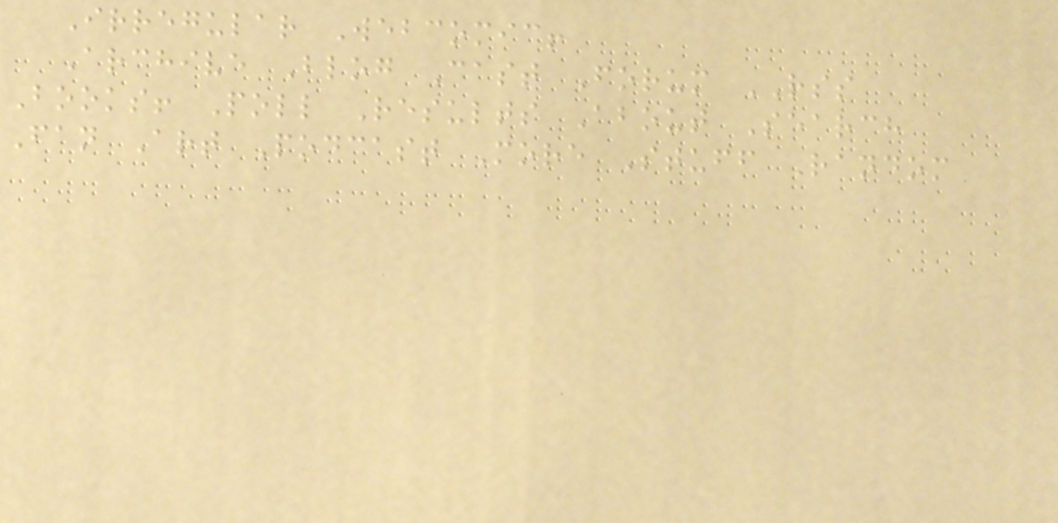Irregular Webcomic!
Archive Blog Cast Forum RSS
Books! Poll Results About Search
Fan Art Podcast More Stuff Random
